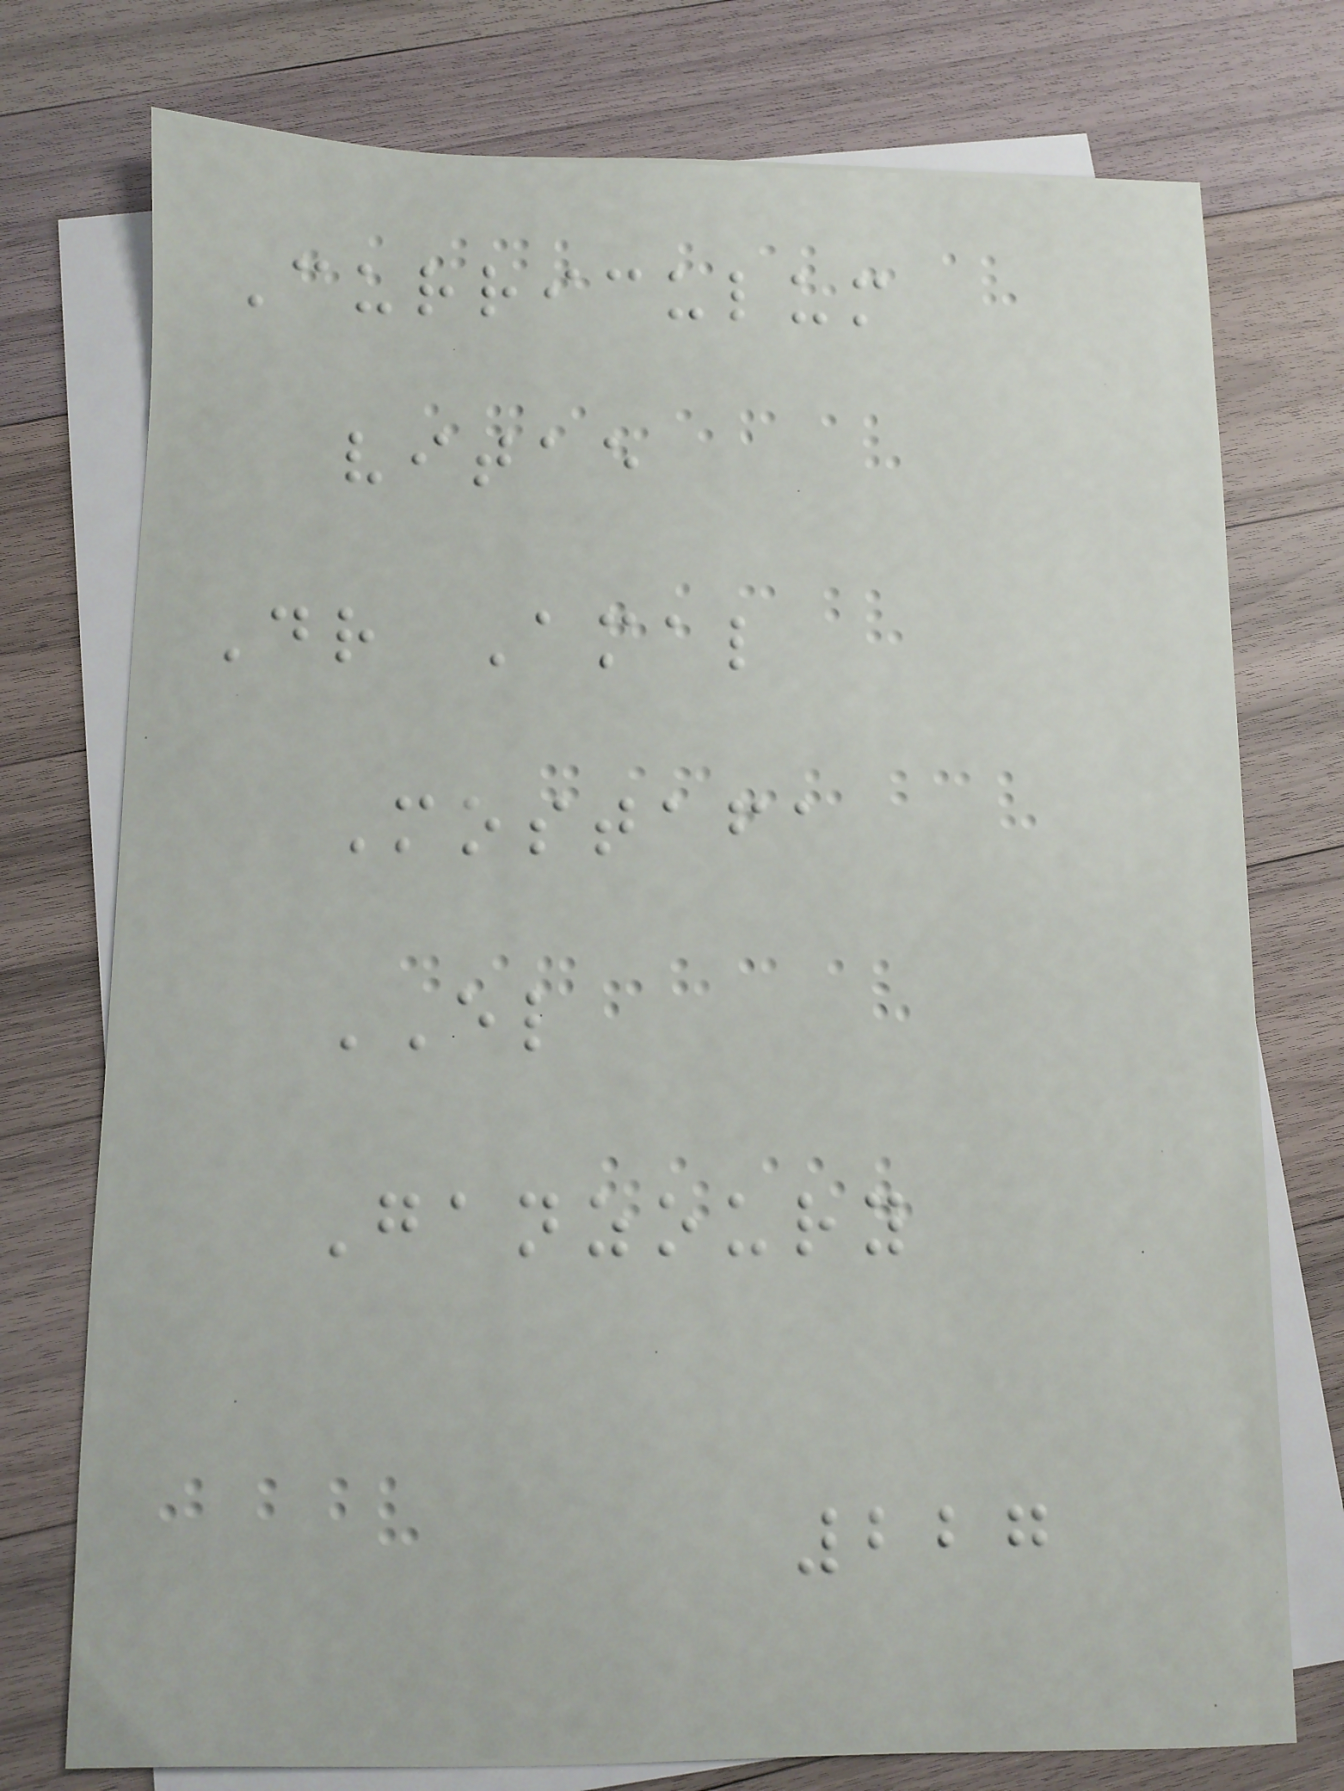Curriculum
vitae
Dr Amal
Mostafa
EL
Ganzoury
227
